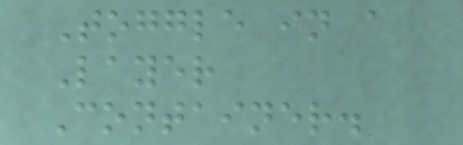Toggle in a
Layer
Container.
